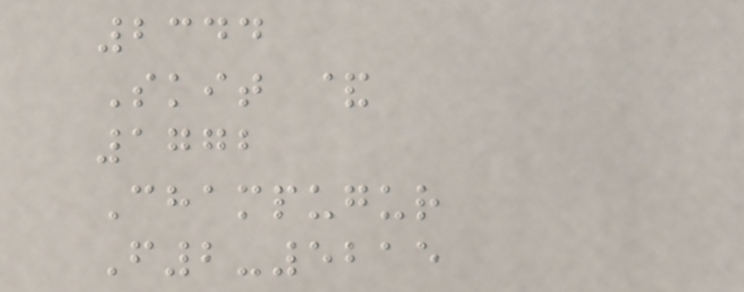2344
Skit &
1772
Champugur
F2-5215
